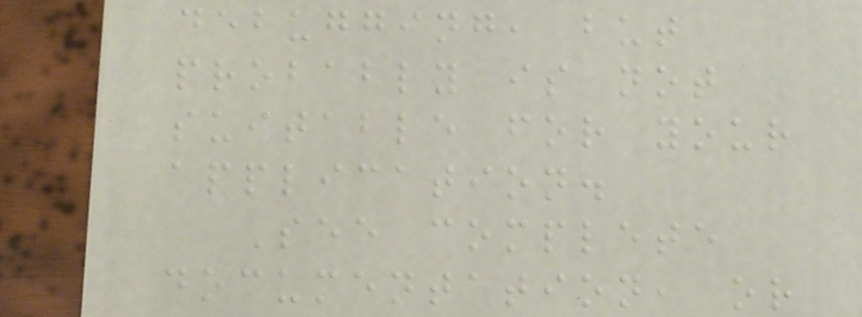debugging, but
probably is not
suitable for your
application.
See complete
documentation, or
